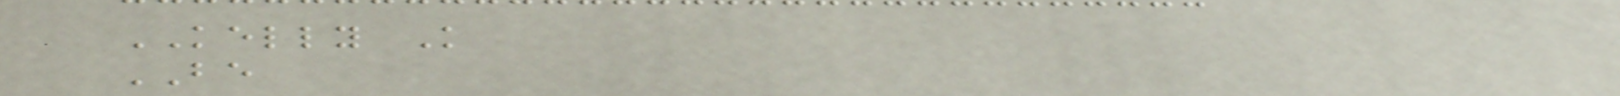KELLY K
BE
